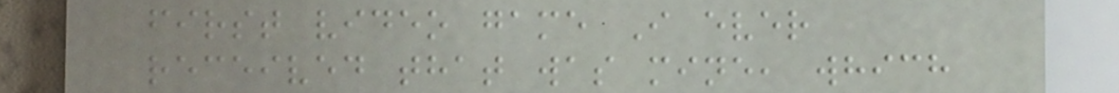first video game I ever
received that was mine, which
